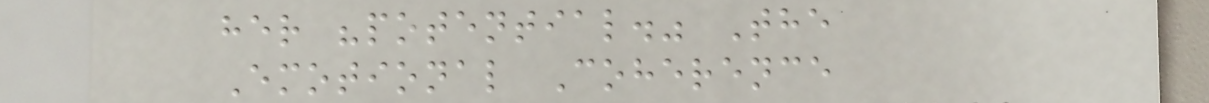her "potential." The
Emotional Coherence
